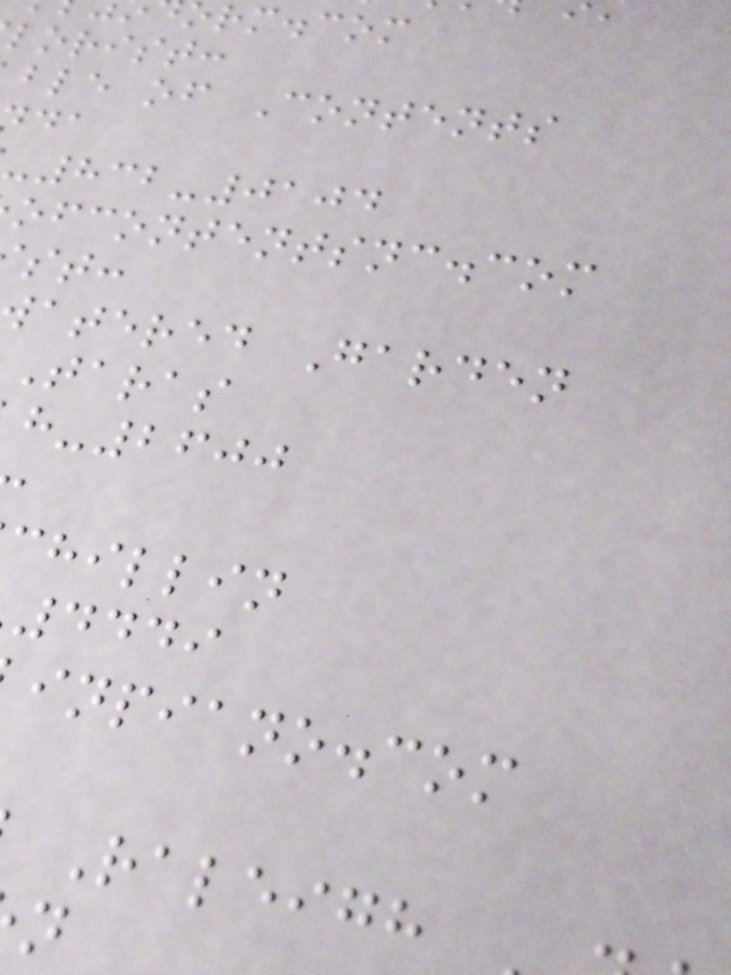rm.com
lorist:
ble of Contents
-832-0104
ofcontentsnc.com
atered Garden
Taras
-2600
chillin
4449
inpiano.com
Raleigh
